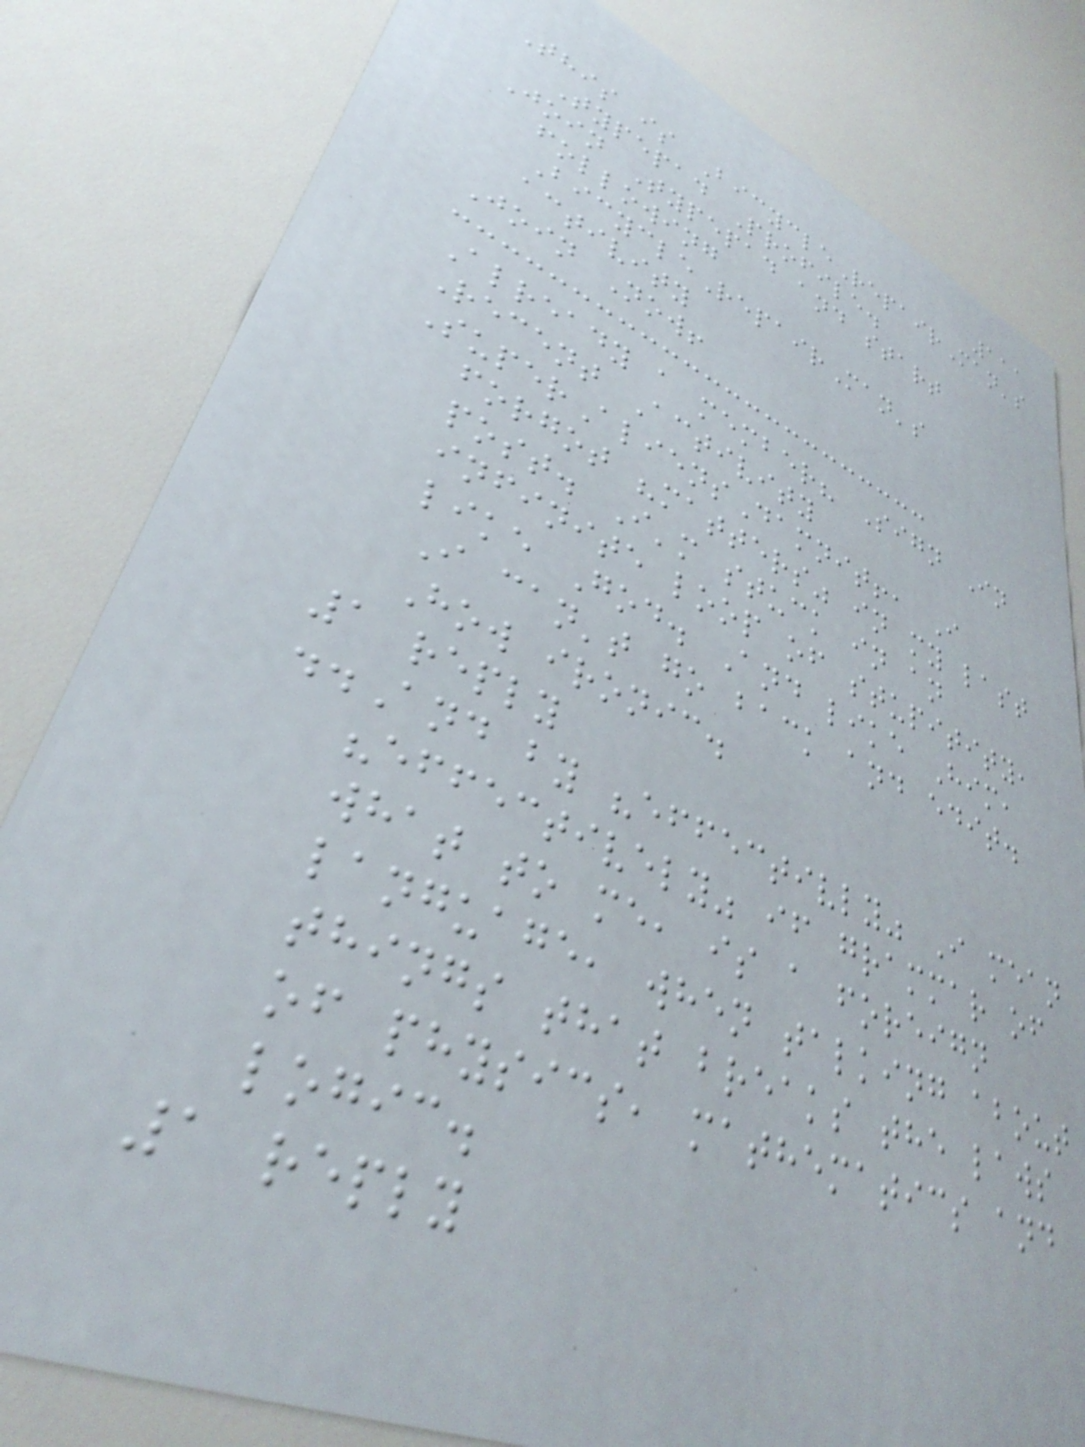111
This is BicycleRepairMan's
Typepad Profile.
Join Typepad and start
following
BicycleRepairMan's
activity
Join Now!
Already a member? Sign In
Recent Activity
SuperAliensDamnit!, I
forgot "matters" in my last
post. I'm stuck in an
infinite loop of stupitity,
like God. And like Him,
I can't go back and edit.
How ironic.
1 reply
..And by "effectivly" I mean
"effectively" if grammar of
what to me, is a foreign
language, when talking about
things that breaks the laws
of physics, mathematics and
logic.
1 reply
